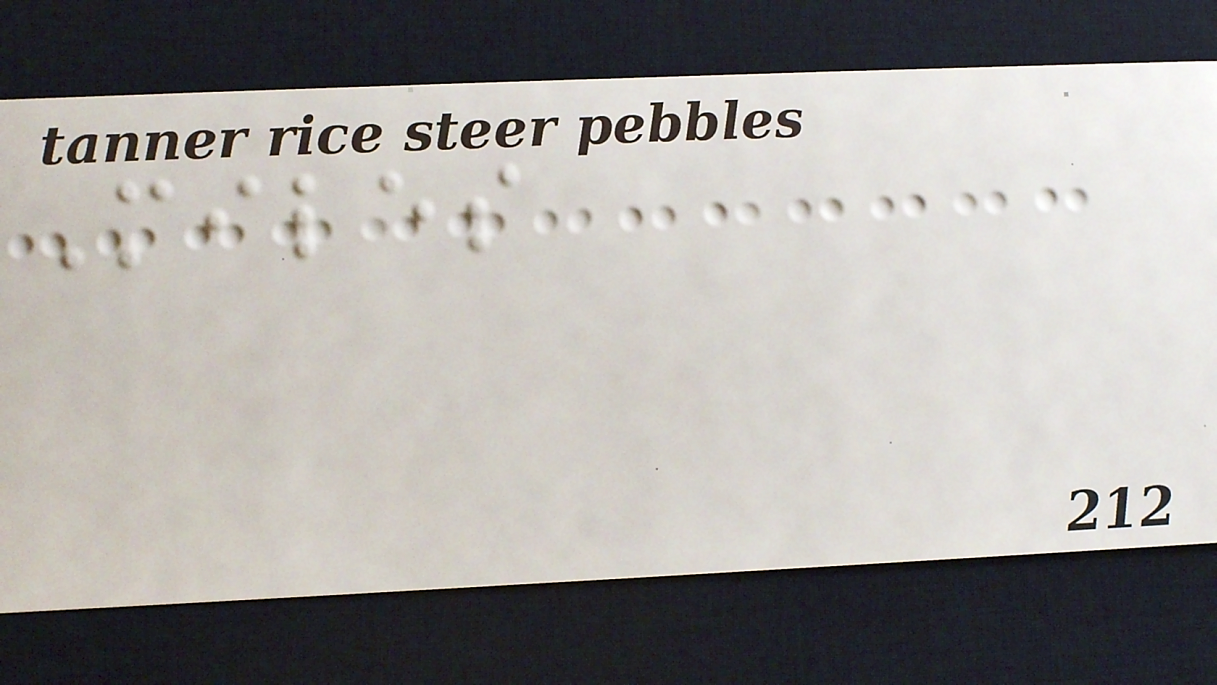Miles
